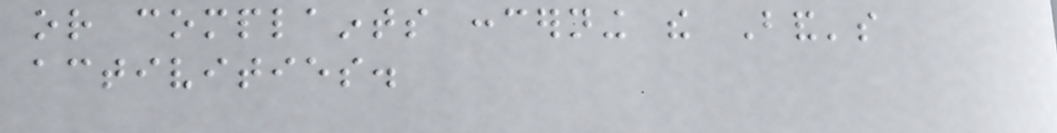or complaints concerning the Band's
activities.
